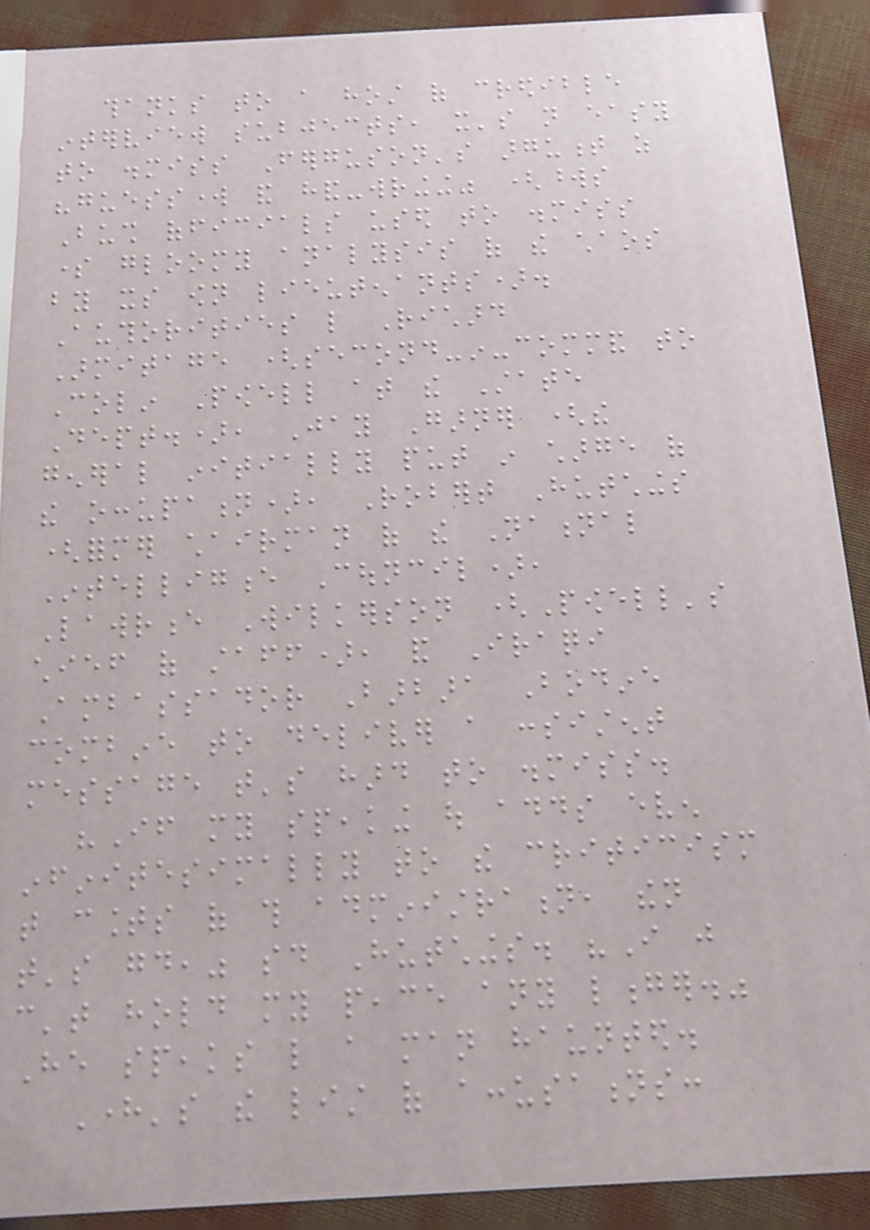thanks to a host of credible
interview subjects, it's not easy
to dismiss Ferguson's argument as
"guesswork and hand-wringing" (words
Bush officials used to dismiss
some gloomy analysis of the chaos
by its own lieutenants).
Authorities like Richard
Armitage (second-in-command to
Colin Powell at the State
Dept.), Jay Garner (the
general initially put in charge of
the occupation), Robert Hutchings
(former chairman of the National
Intelligence Council),
Lawrence Wilkerson (Powell's
chief of staff), and Iraqi
Ambassador Barbara Bodine
combine to deliver a consistent
message that's hard to dismiss.
"If my speaking out adds even
infinitesimally to the criticism
that counts of this administration, then
that's good," said Hutchings. "I just
can't hold my peace any longer."
He speaks like a man haunted.
Here's the list of accusations:
